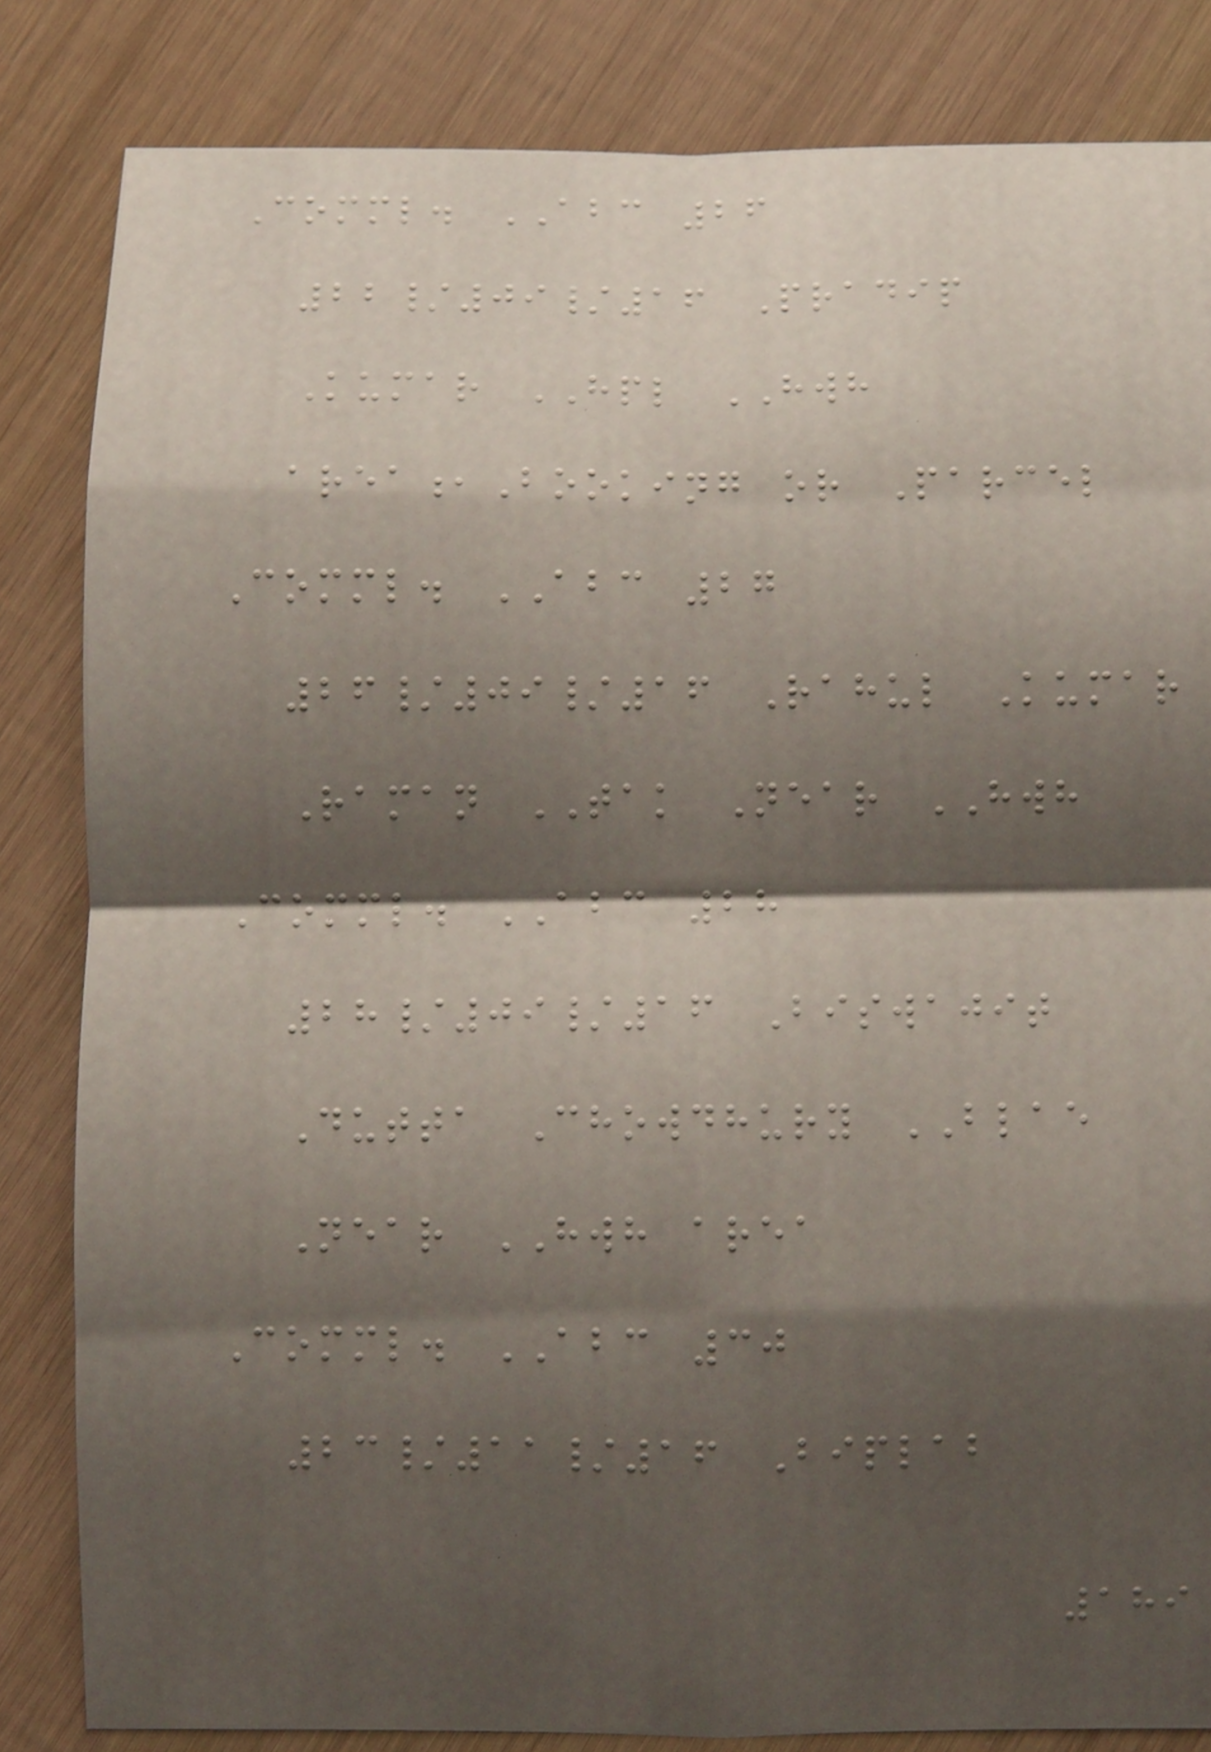Comml. ABC 26
22/09/16 Pradip
Kumar HPL HWH
area,Booking or Parcel
Comml. ABC 27
26/09/16 Rahul Kumar
Raman TAK Near HWH
Comml. ABC 28
28/09/16 Biswajit
Dutta Chowdhury BLAE
Near HWH area
Comml. ABC 30
23/11/16 Biplab
189
